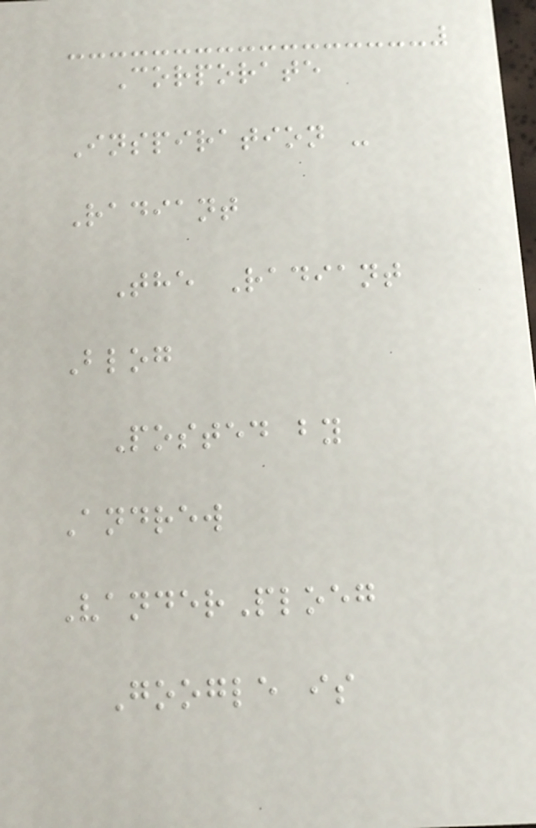Corporate
Inspiration -
Radiant
The Radiant
Blog
Posted by
Andrew
VanderPloeg
Google is
